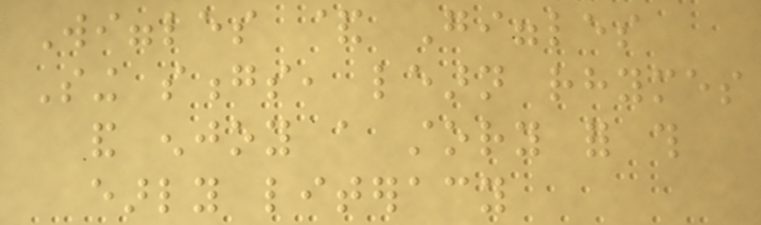Wiggles & Giggles
Sing songs, learn rhymes
and enjoy a story for this
early literacy
